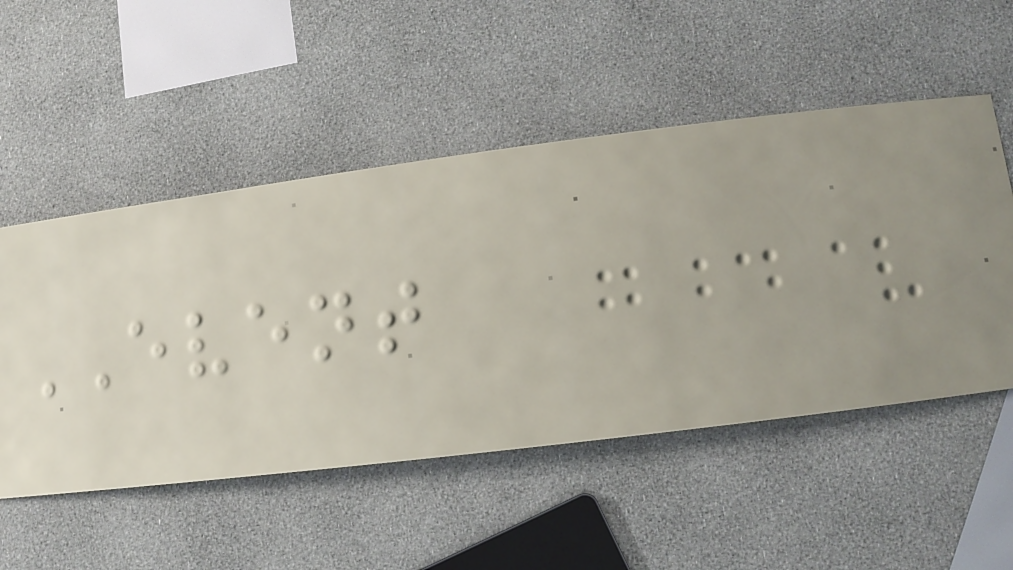EVENT
